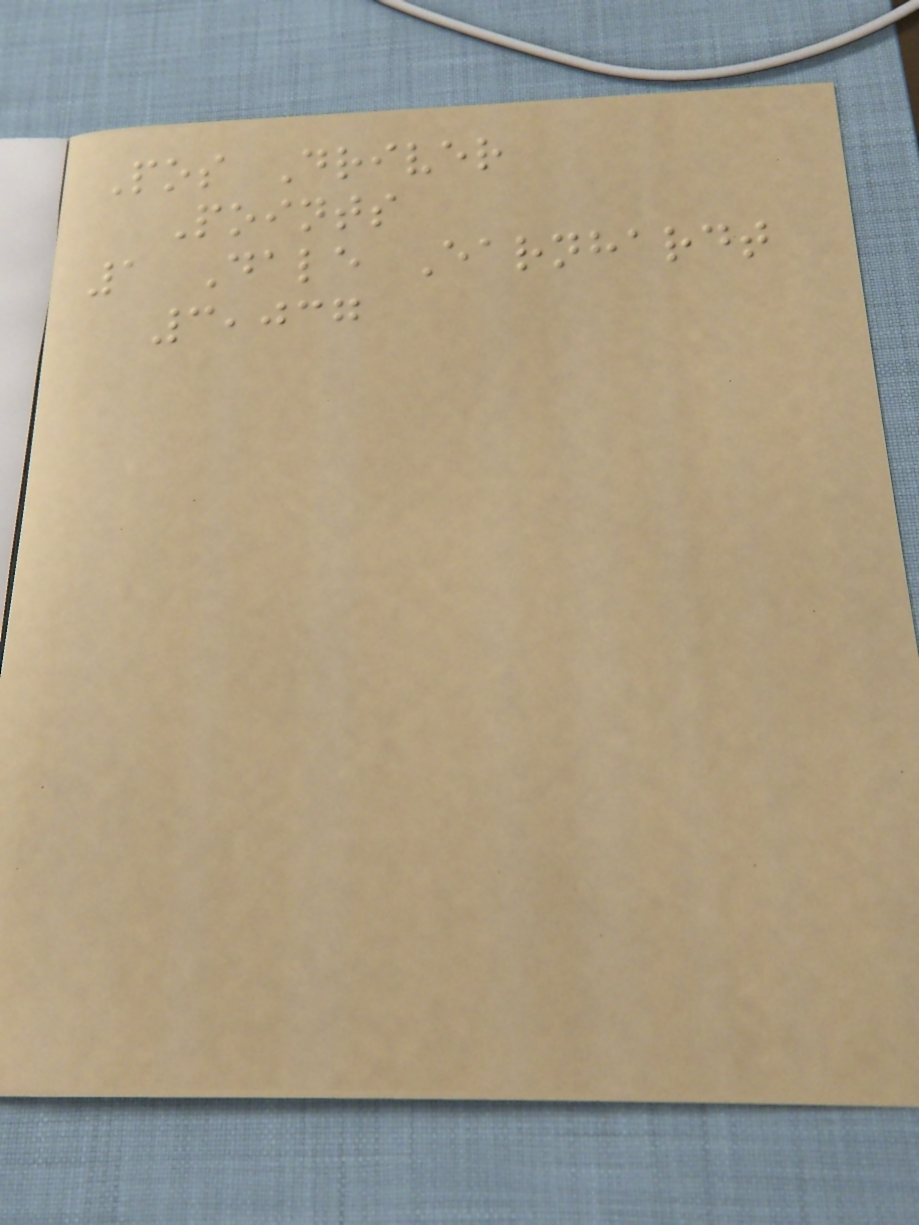Pos Driver
Points
1 Dale Earnhardt
3,037
